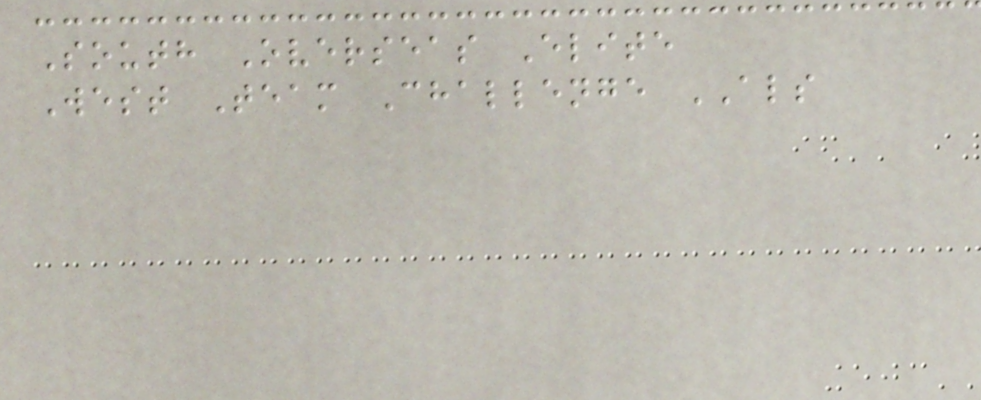South Overseas Elite
West Team Challenge ALS
